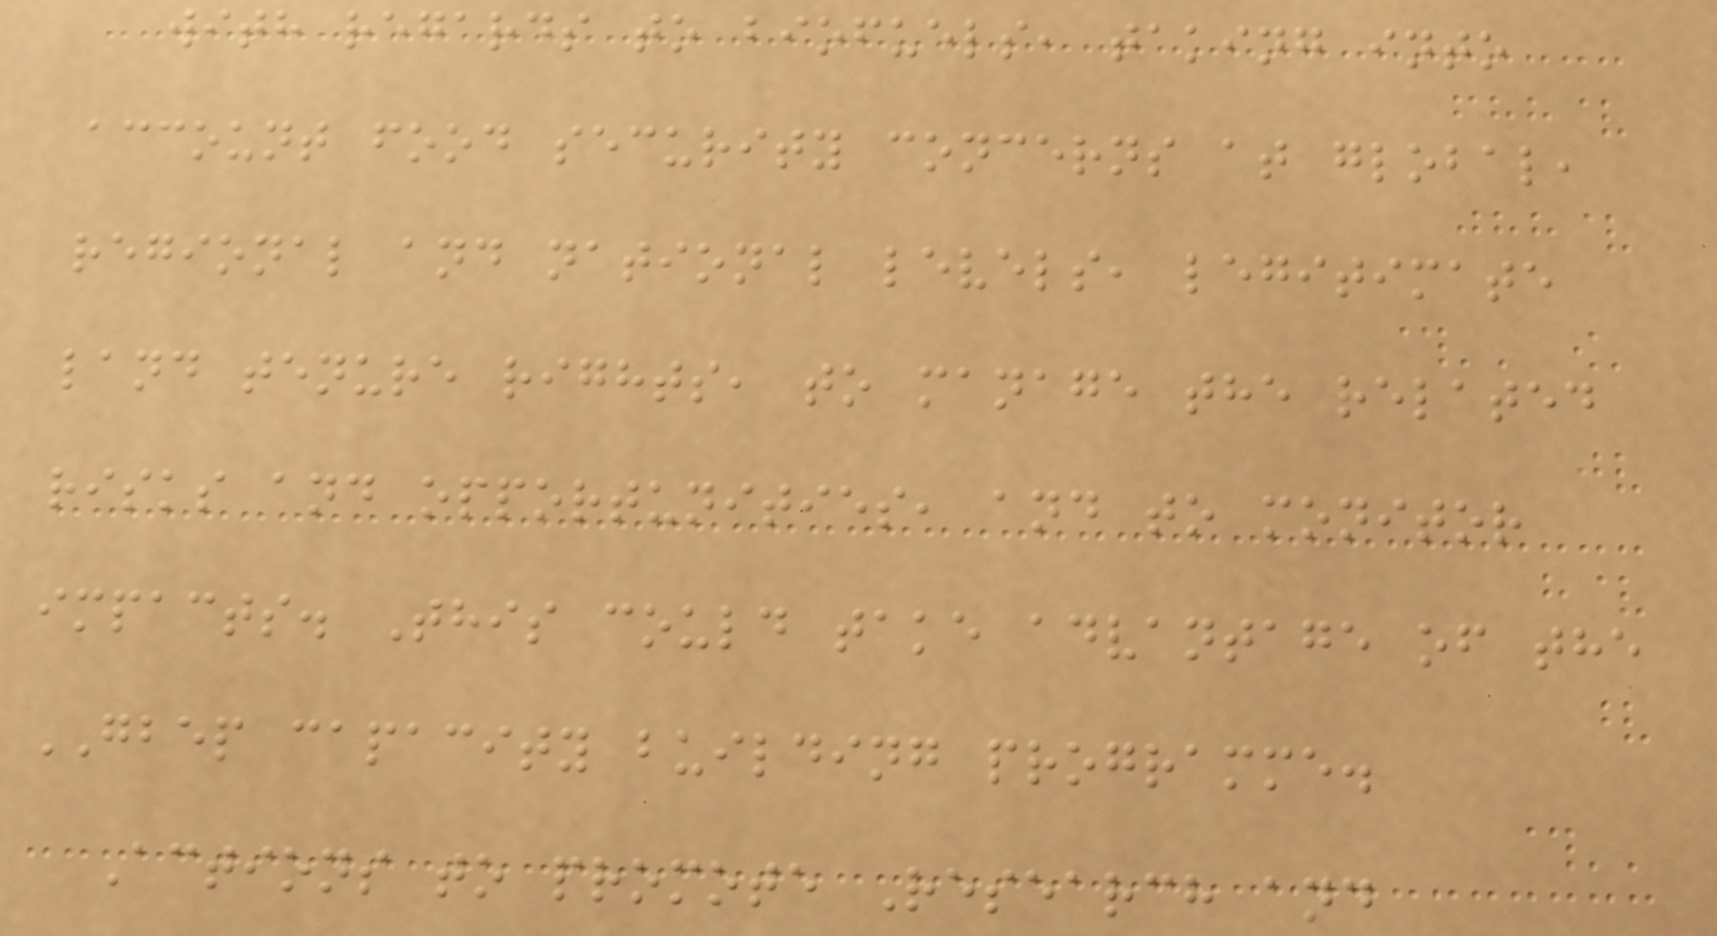with regards to biofuels, taking into
account food security concerns at global,
regional and national levels, legitimate
land tenure rights, to manage the related
risks and opportunities, and to monitor
impacts. This could take advantage of the
GBEP capacity building programme.
Actions to promote Research and
